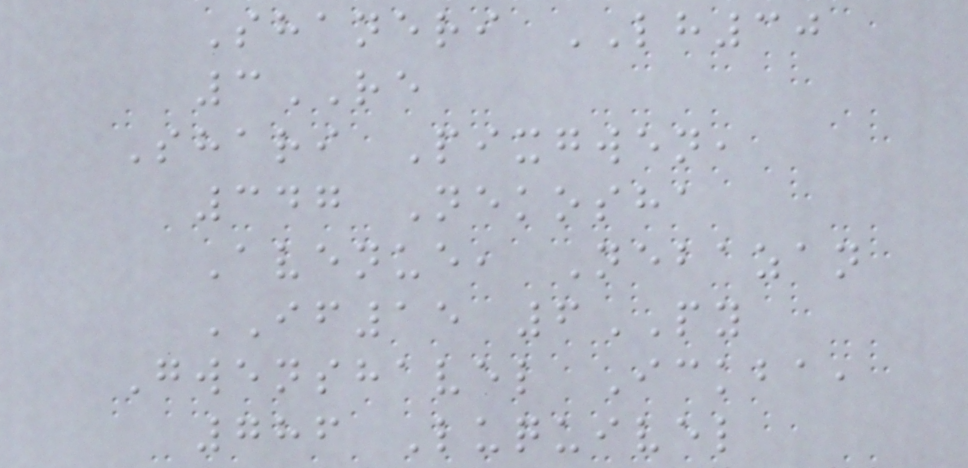Shaneri LH30
3RE
Shari Pixgwen,
347 Nekosha
Avenue, Nebazan
IF15 6PY
Gwenshavel Ickba,
786 Luquivel
